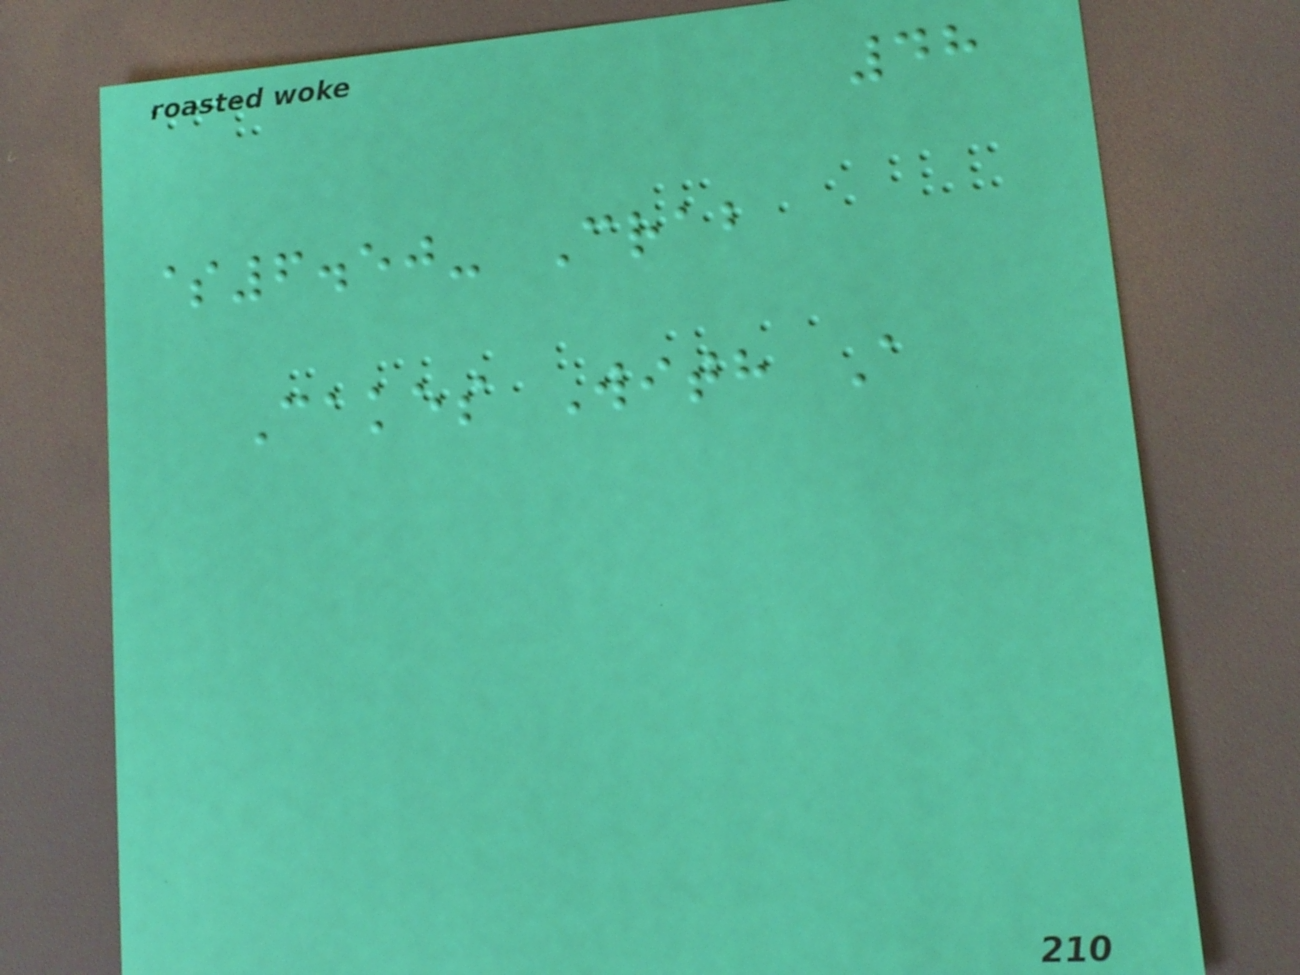48
$6.50- Crab
Cakes With A
